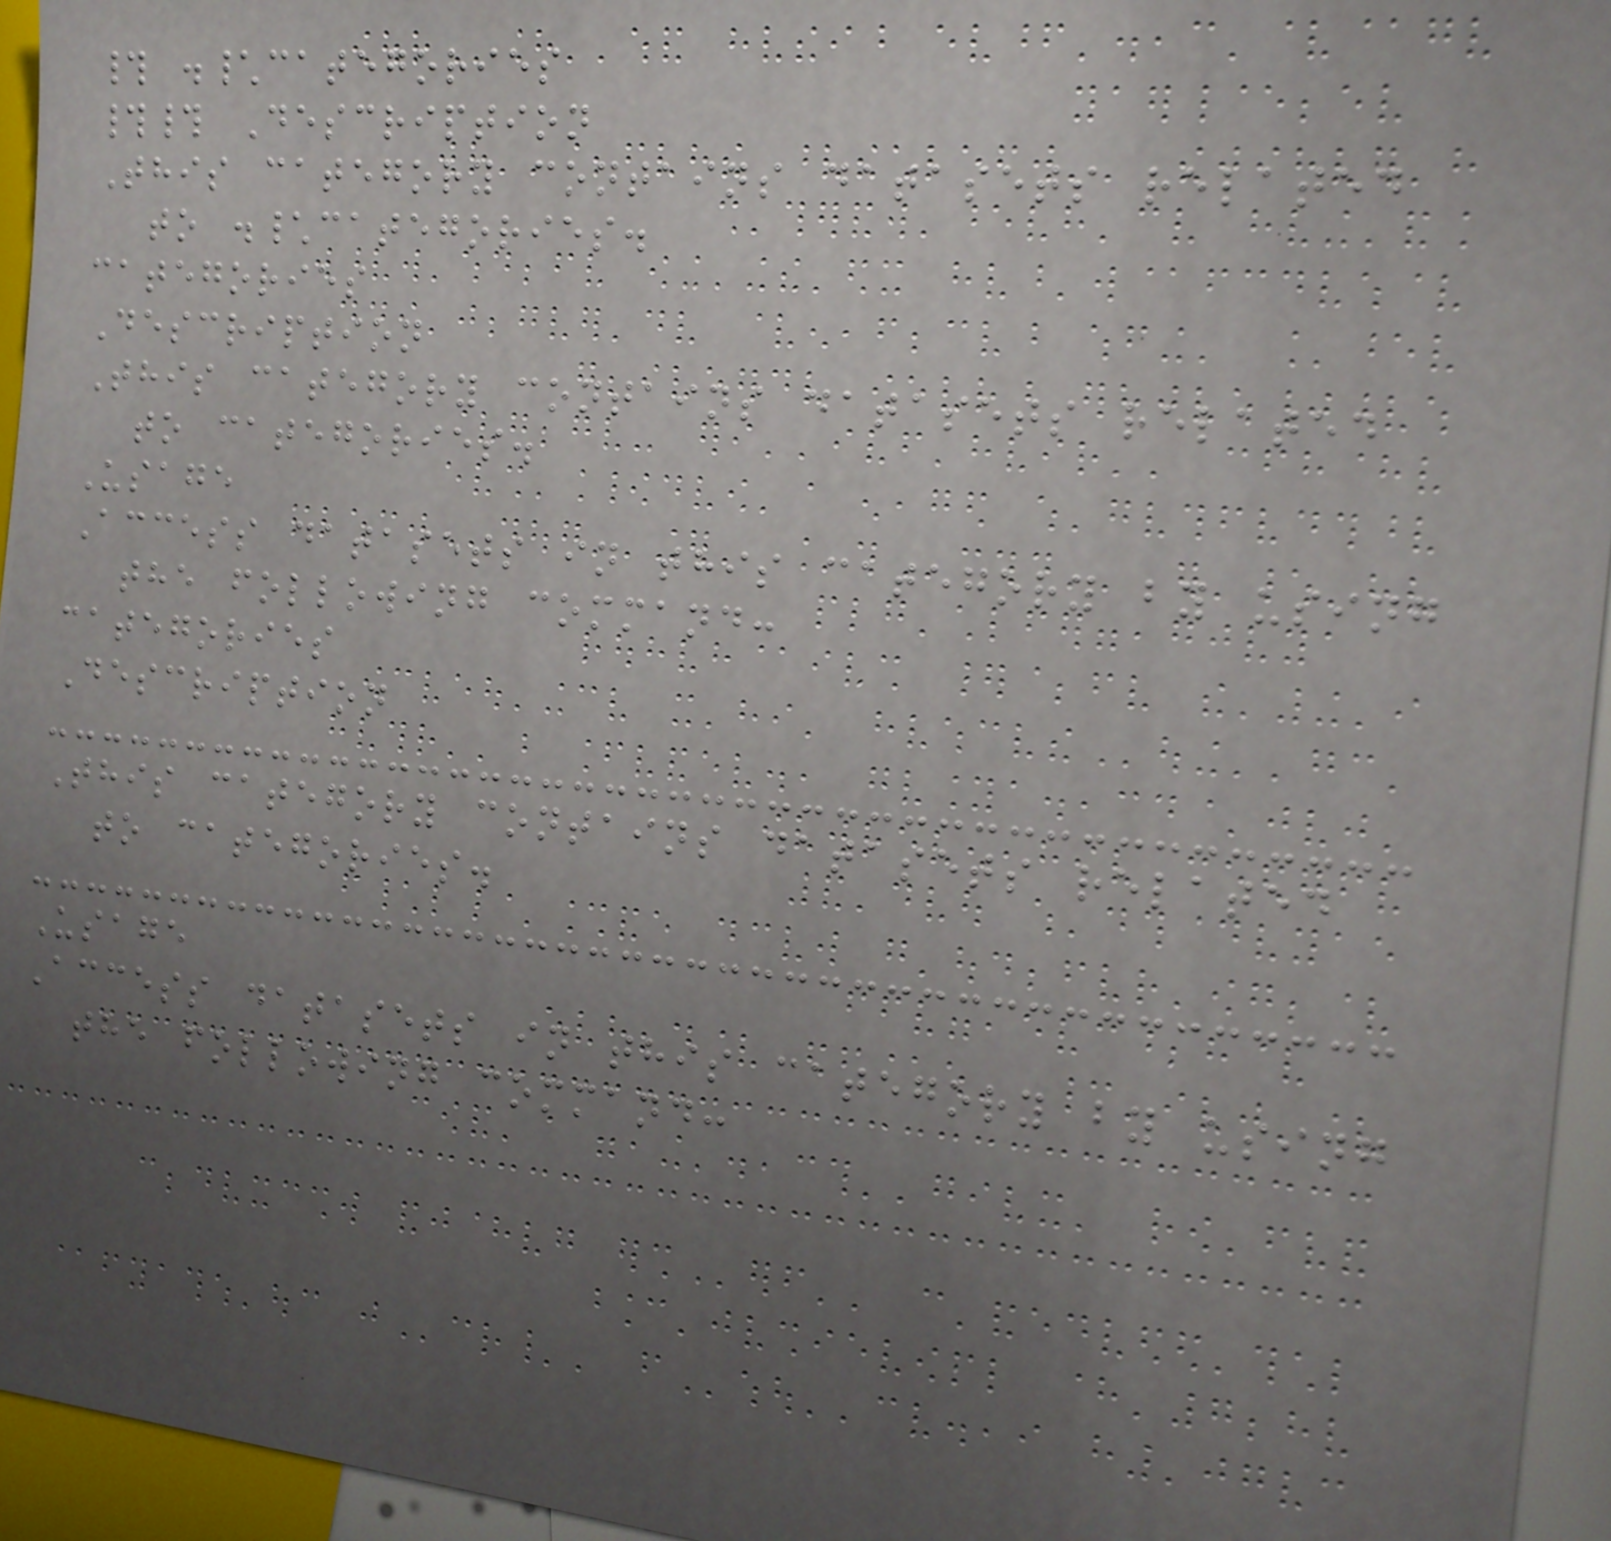# .\categories
## Description
This category contains datasets related
to .\categories.
categories
Description
This category contains datasets related
to categories.
Usage
Access datasets in this category by using
the following command:
categories
Description
This category contains datasets related
to categories.
Usage
Access datasets in this category by using
the following command:
